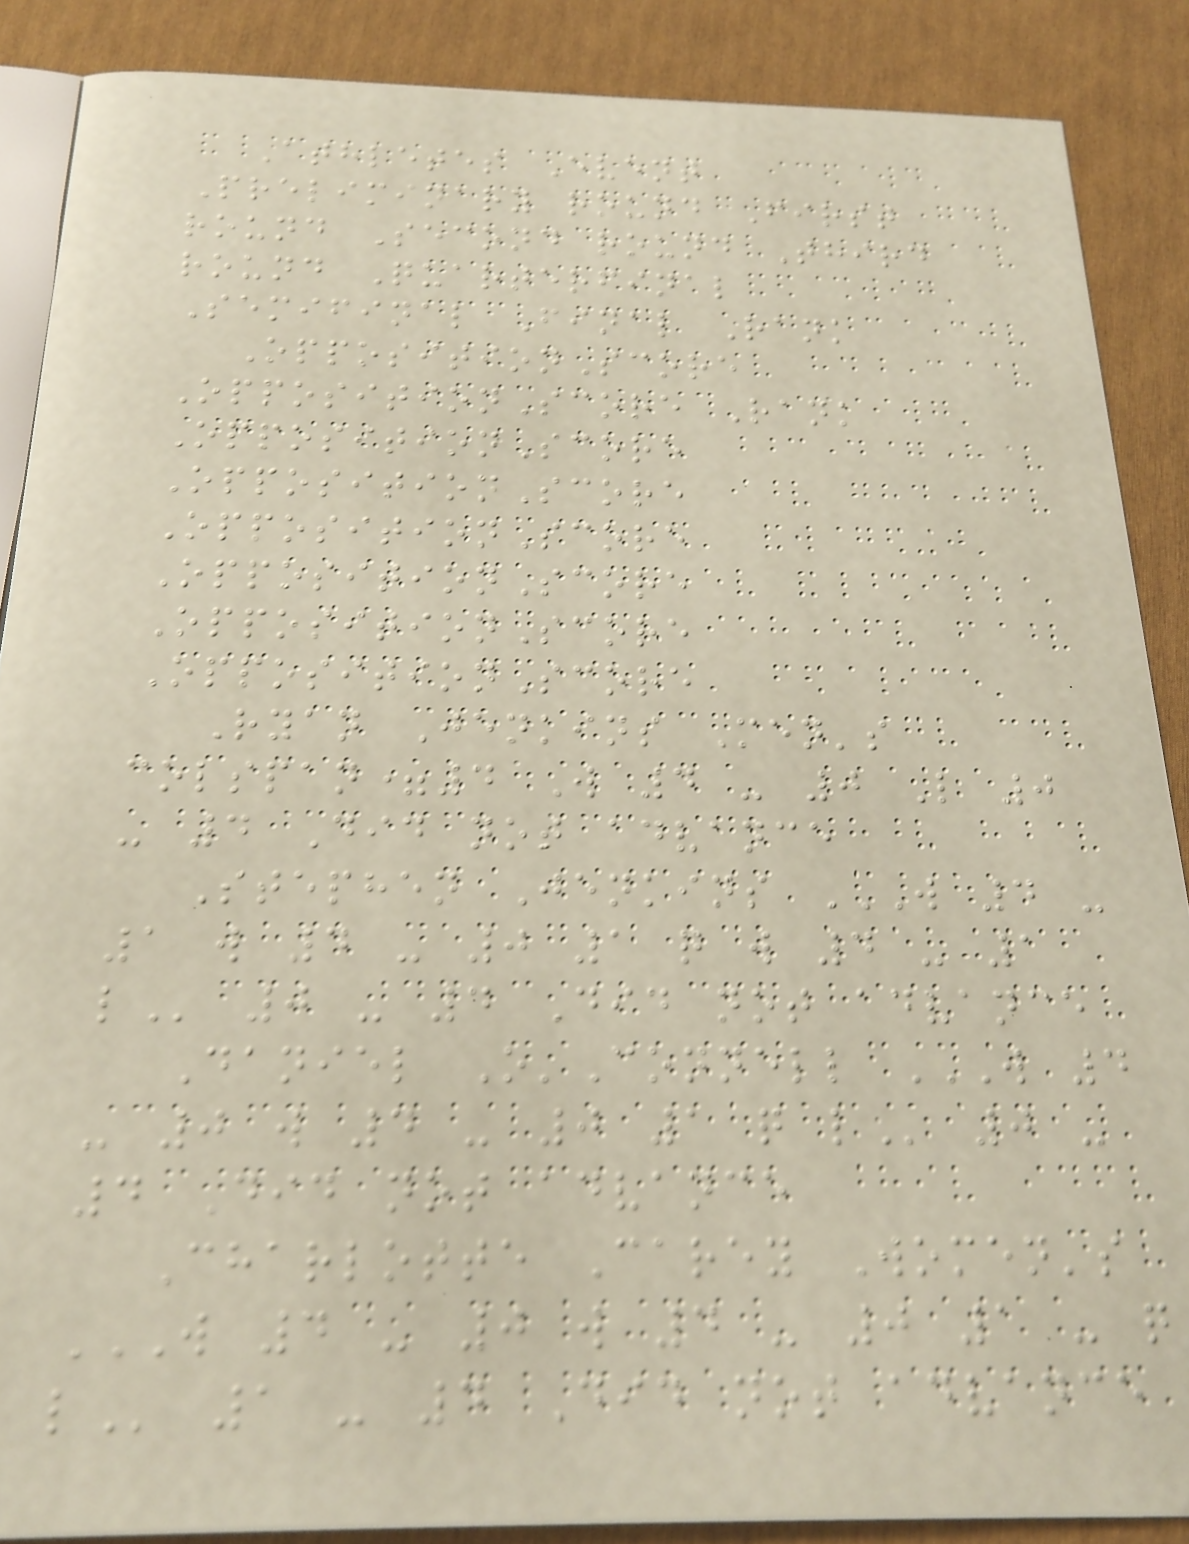Athletes Event
Preliminary round First
round Second round Third
round Quarterfinal
Semifinal Final Rank
OppositionScore
OppositionScore Rank
OppositionScore
OppositionScore
OppositionScore
OppositionScore
OppositionScore
OppositionScore
Ryan Jenkins Men's
colspan=4 W 4 - 0 L 0
- 4 Did not advance
Stephen Jenkins W 4 -
1 W 4 - 0 1 Q W 4 - 1
L 0 - 4 Did not advance
Daniel O'Connell W 4
- 0 W 4 - 0 1 Q L 0 -
4 Did not advance
Charlotte Carey Women's
W 4 - 0 W 4 - 0 1 - Q
L 1 - 4 Did not advance
